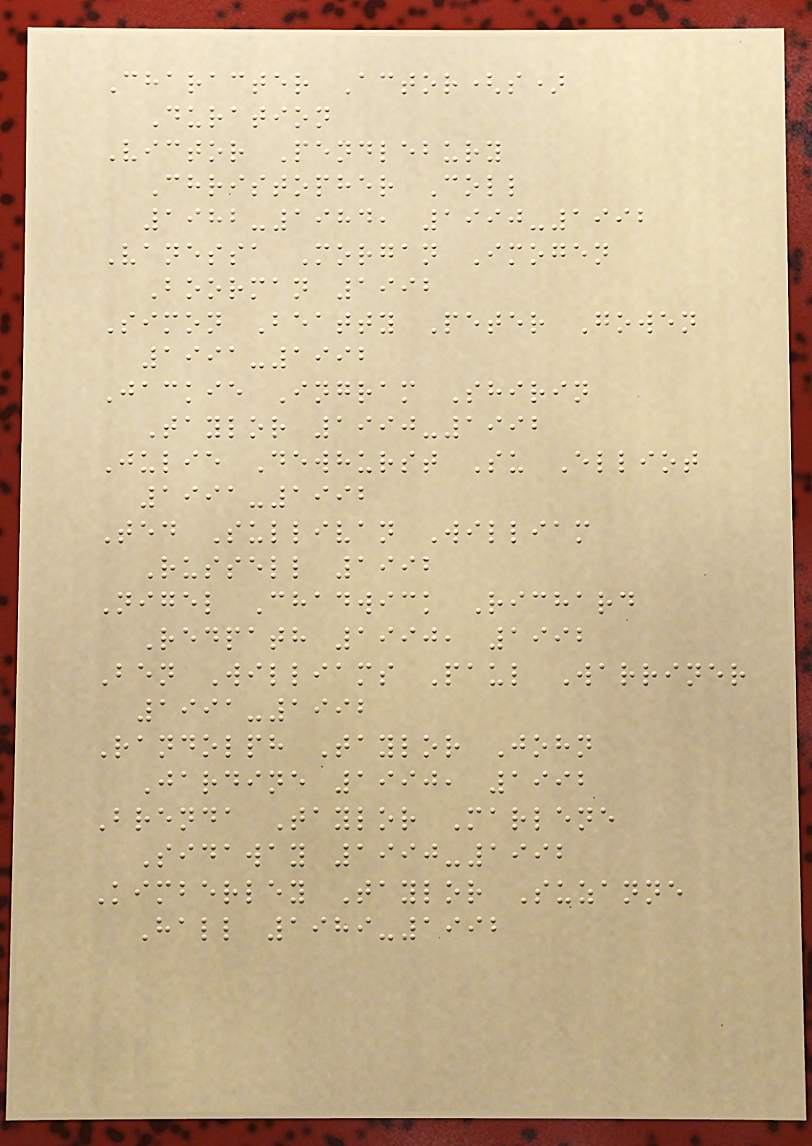Character Actor(s)
Duration
Victor Pendlebury
Christopher Coll
1982-1984, 1990-1992
Vanessa Morgan Imogen
Boorman 1992
Simon Beatty Peter Gowen
1991-1992
Jackie Ingram Shirin
Taylor 1990-1992
Julie Dewhurst Su Elliot
1991-1992
Ted Sullivan William
Russell 1992
Nigel Chadwick Richard
Redpath 1990, 1992
Ben Williams Paul Warriner
1991-1992
Randolph Taylor John
Jardine 1990, 1992
Brenda Taylor Marlene
Sidaway 1990-1992
Kimberley Taylor Suzanne
Hall 1989-1992
